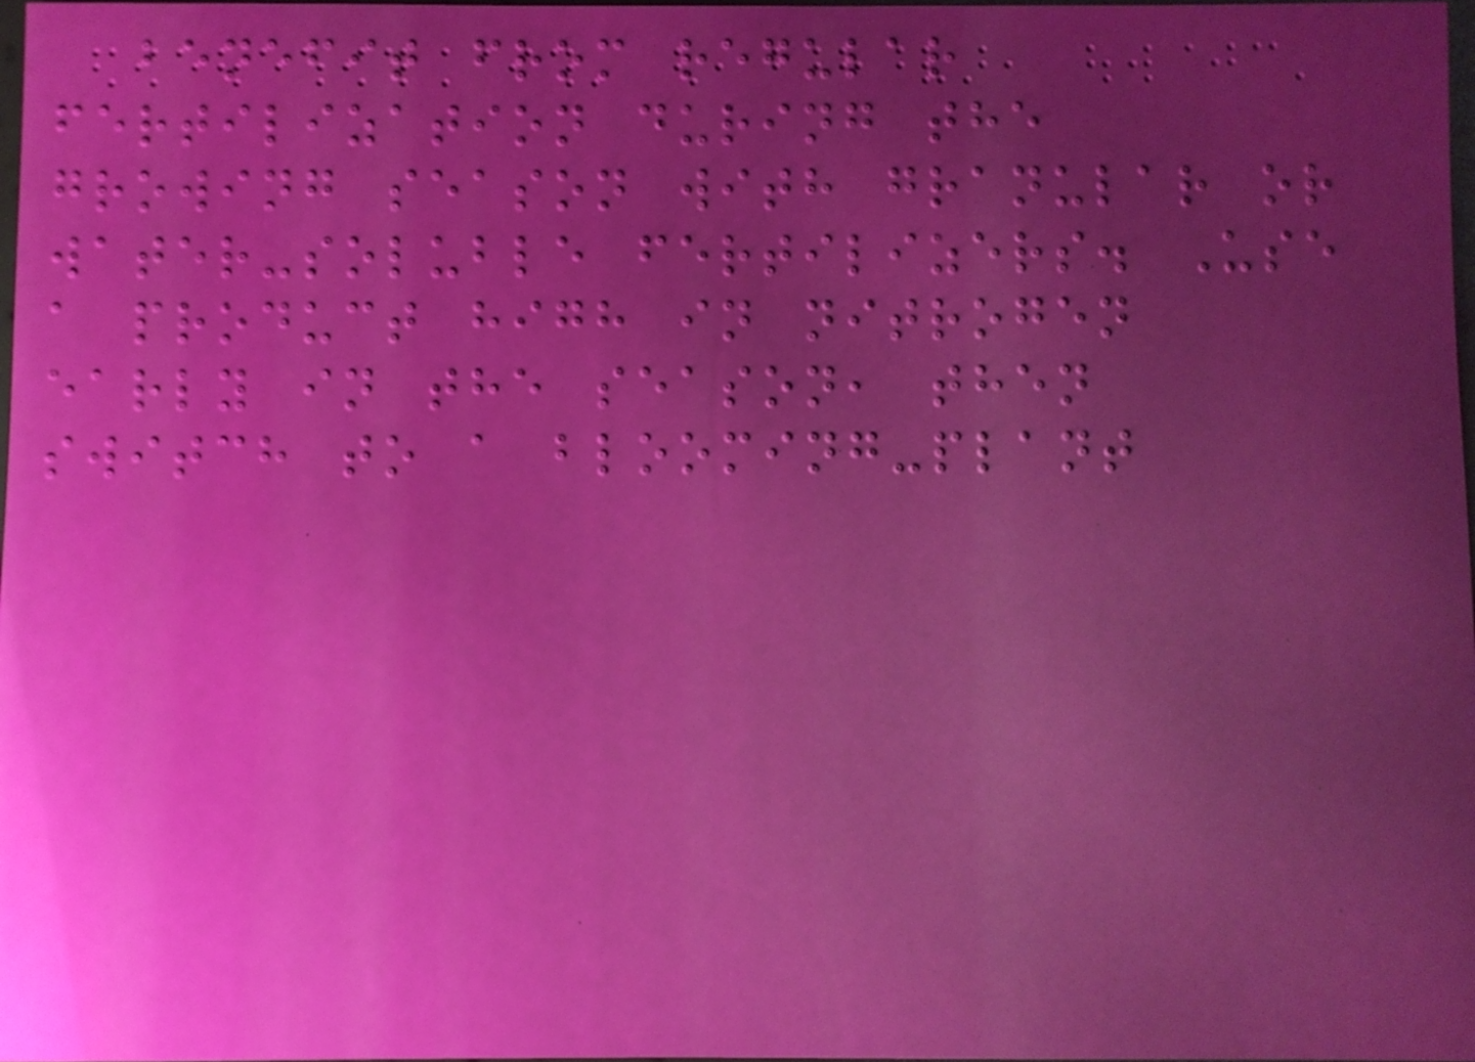benefit from regular
fertilization during the
growing season with granular or
water-soluble fertilizers. Use
a product high in nitrogen
early in the season, then
switch to a blooming-plant
